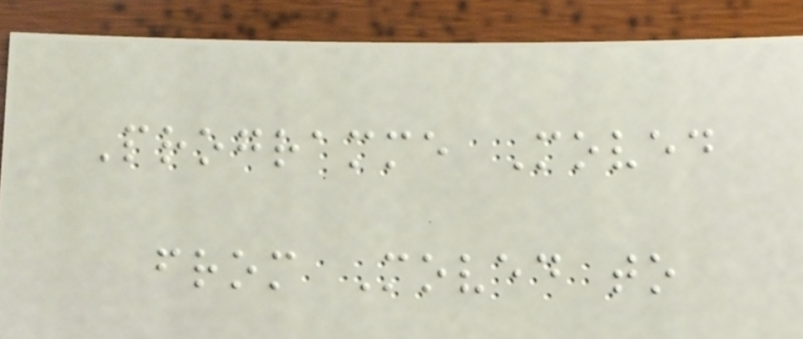Programme Moved
from Moved to
